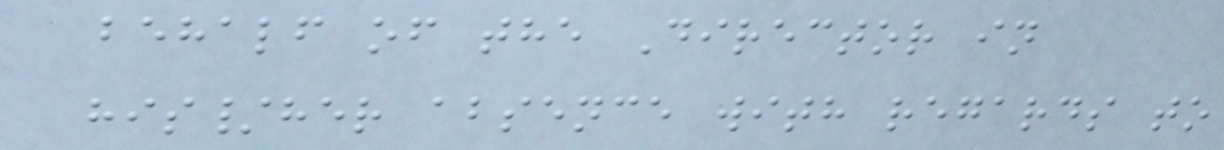behalf of the Director in
his/her absence with regards to
